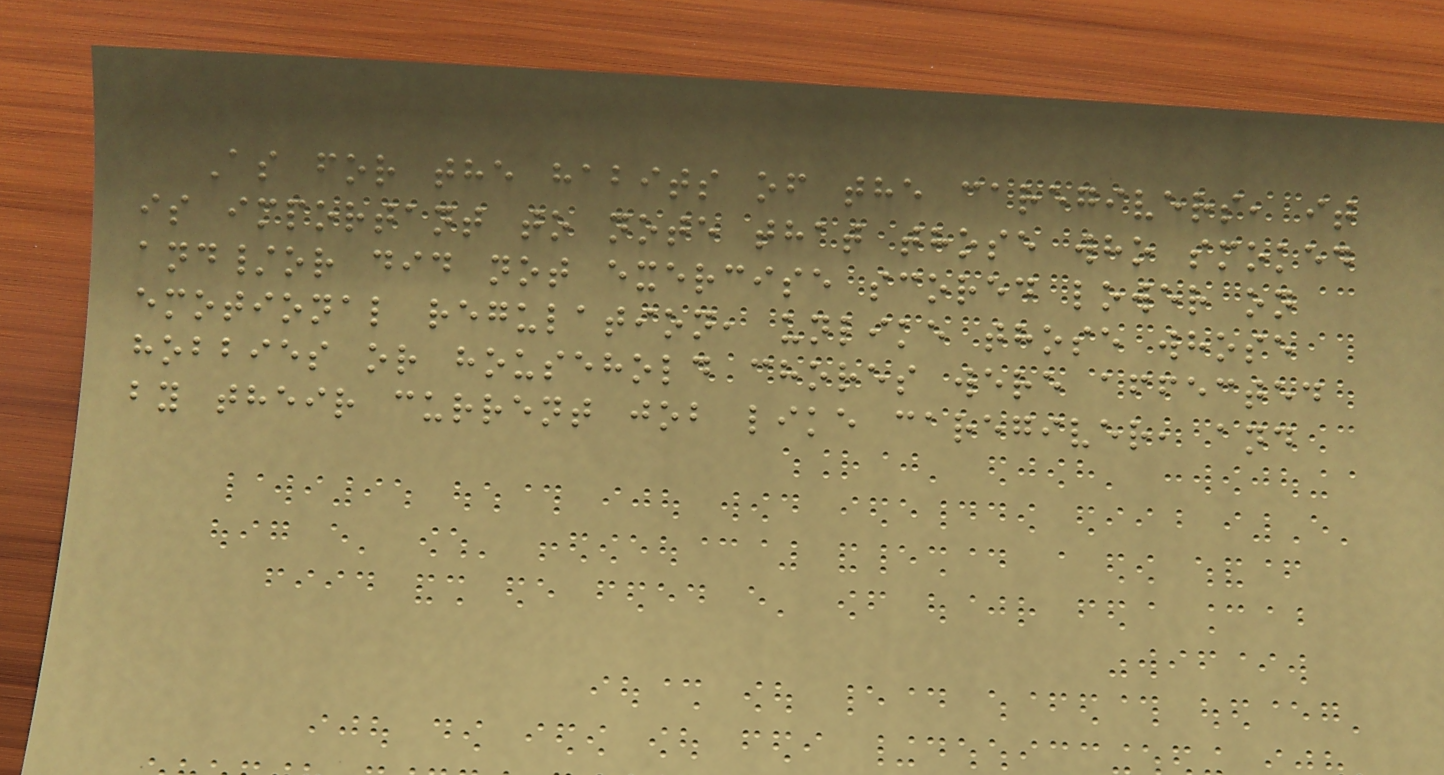As for the habits of the caregivers, it
is important to note that those who smoked
and/or did not exercise scored lower on
emotional regulation, unlike those whose
hobbies or household chores were affected
by their current job like caregiver, and
